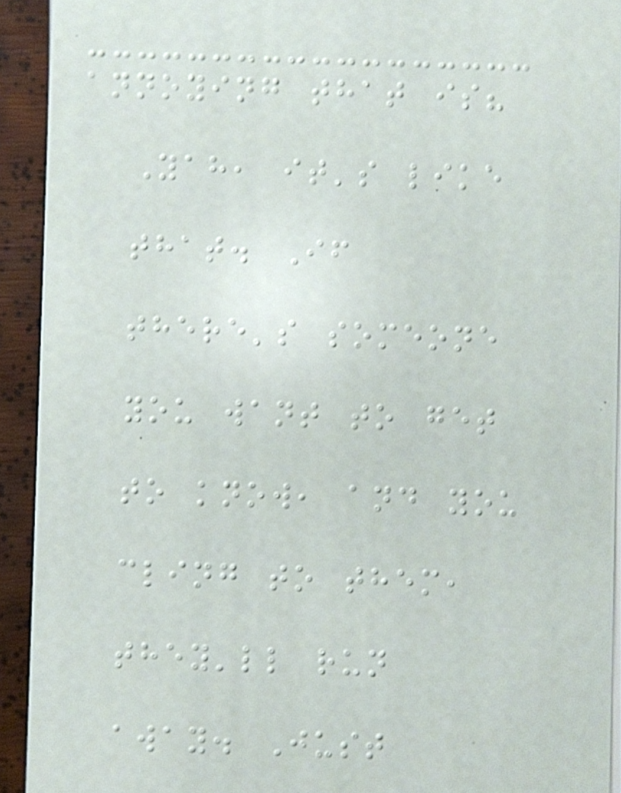annoying that is?
Yah, it's like
that. If
there's someone
you want to get
to know, and you
cling to them,
they'll run
away. Just
